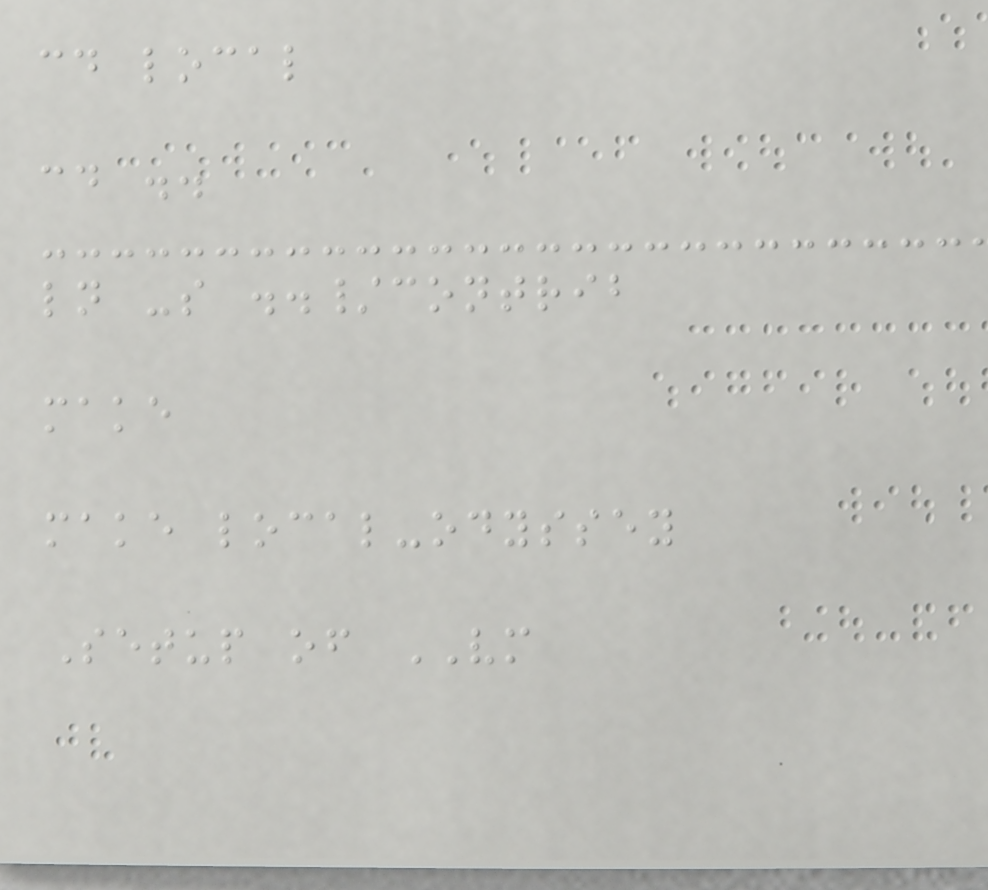cd local
cd ..
ln -s ../contrib
make
make local-odyssey
Setup of VM
